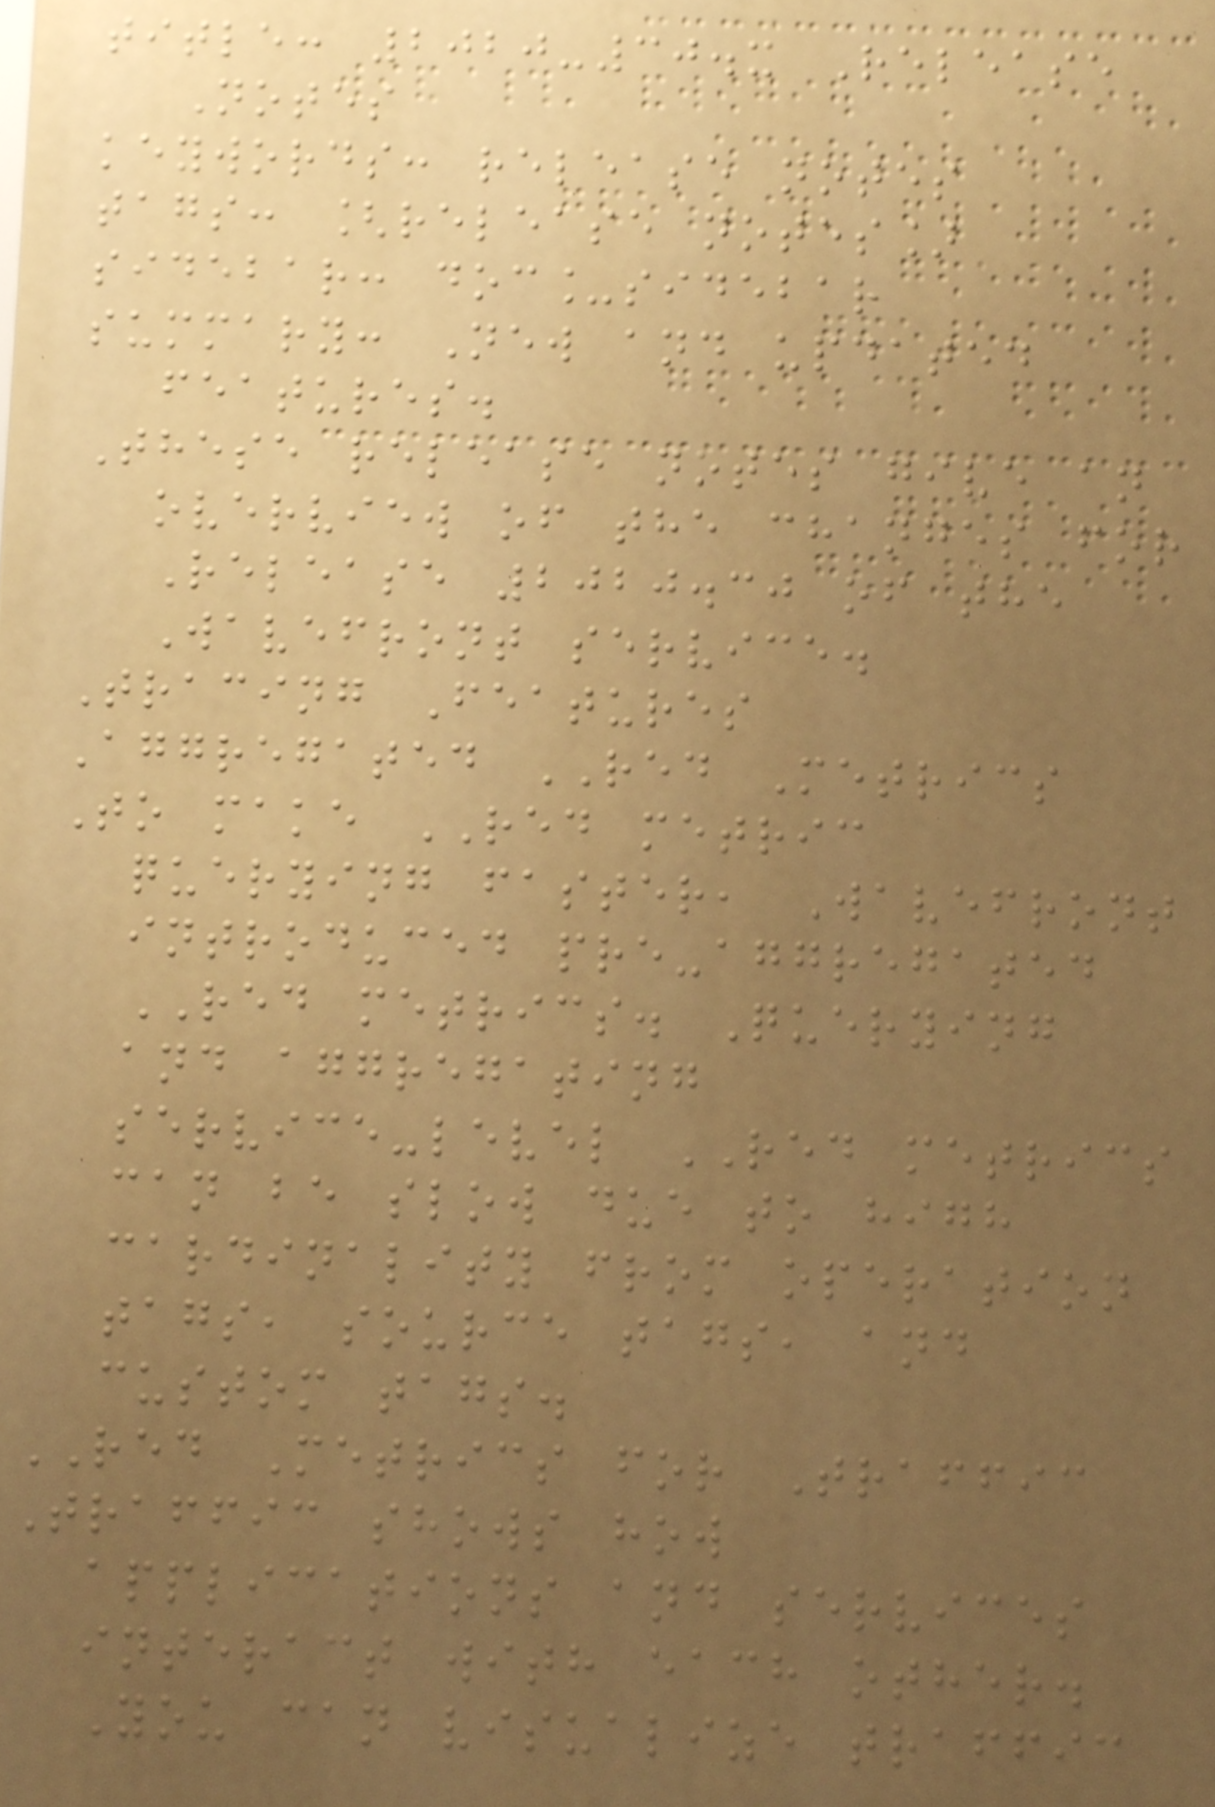title: 2020-30.x Release
Notes
keywords: release notes
tags: [release notes]
sidebar: doc_sidebar
summary: New and updated
features.
These release notes give an
overview of the changes for
Release 2020.30 of the
Wavefront service.
Tracing Features
Aggregated RED Metrics
To make RED metric
querying faster, Wavefront
introduced pre-aggregated
RED metrics. Querying
and aggregating
service-level RED metrics
can be slow due to high
cardinality from operation
tags, source tags, and
custom tags.
RED Metrics for Traffic
Traffic shows how
applications and services
interact with each other.
You can visualize traffic
